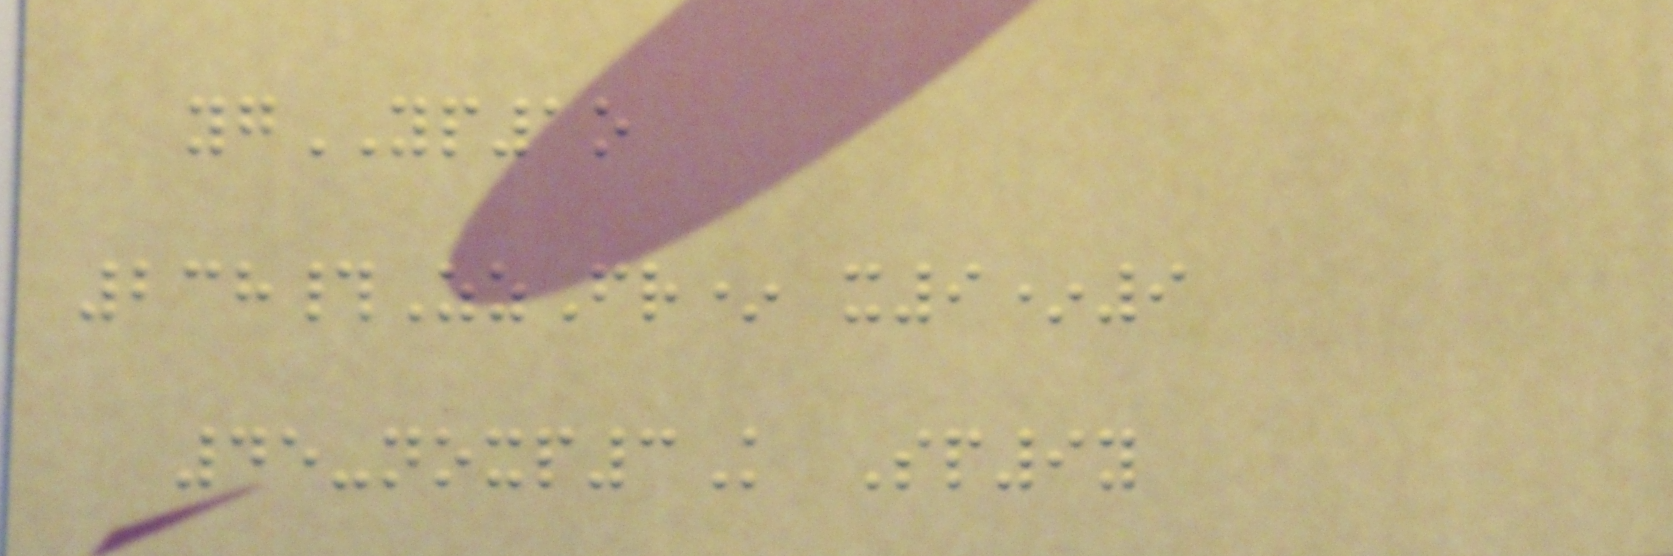ygYP1o
238#ZzFr* x9*9
45-noxp3K Sp9y
